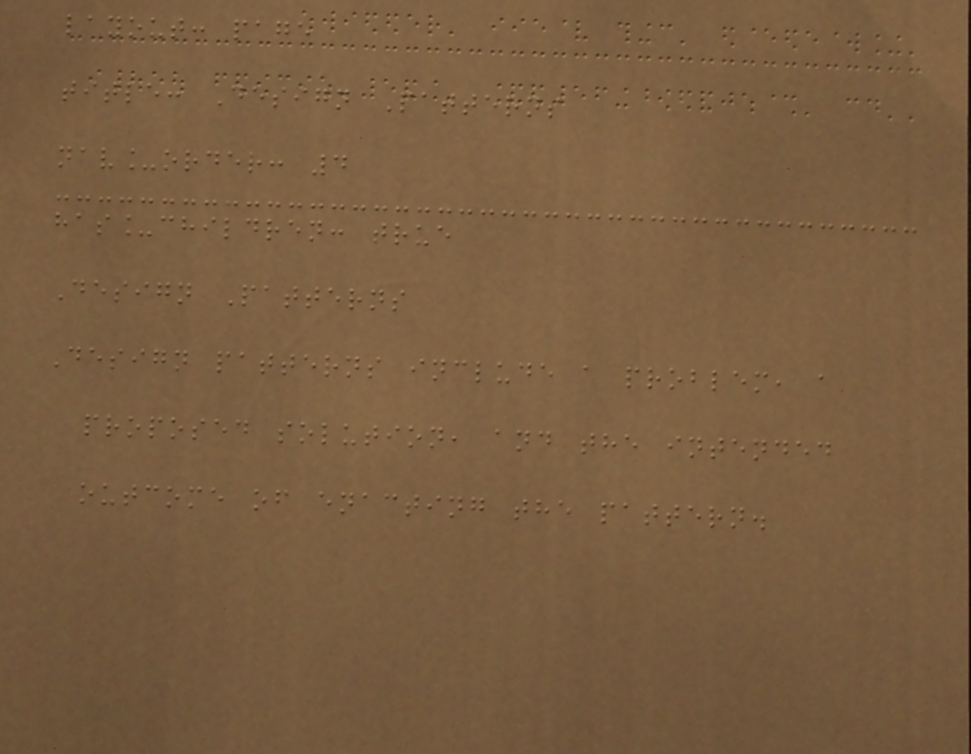layout: page
title: Design Patterns
nav_order: 4
has_children: true
Design Patterns
Design patterns include a problem, a
proposed solution, and the intended
outcome of enacting the pattern.
